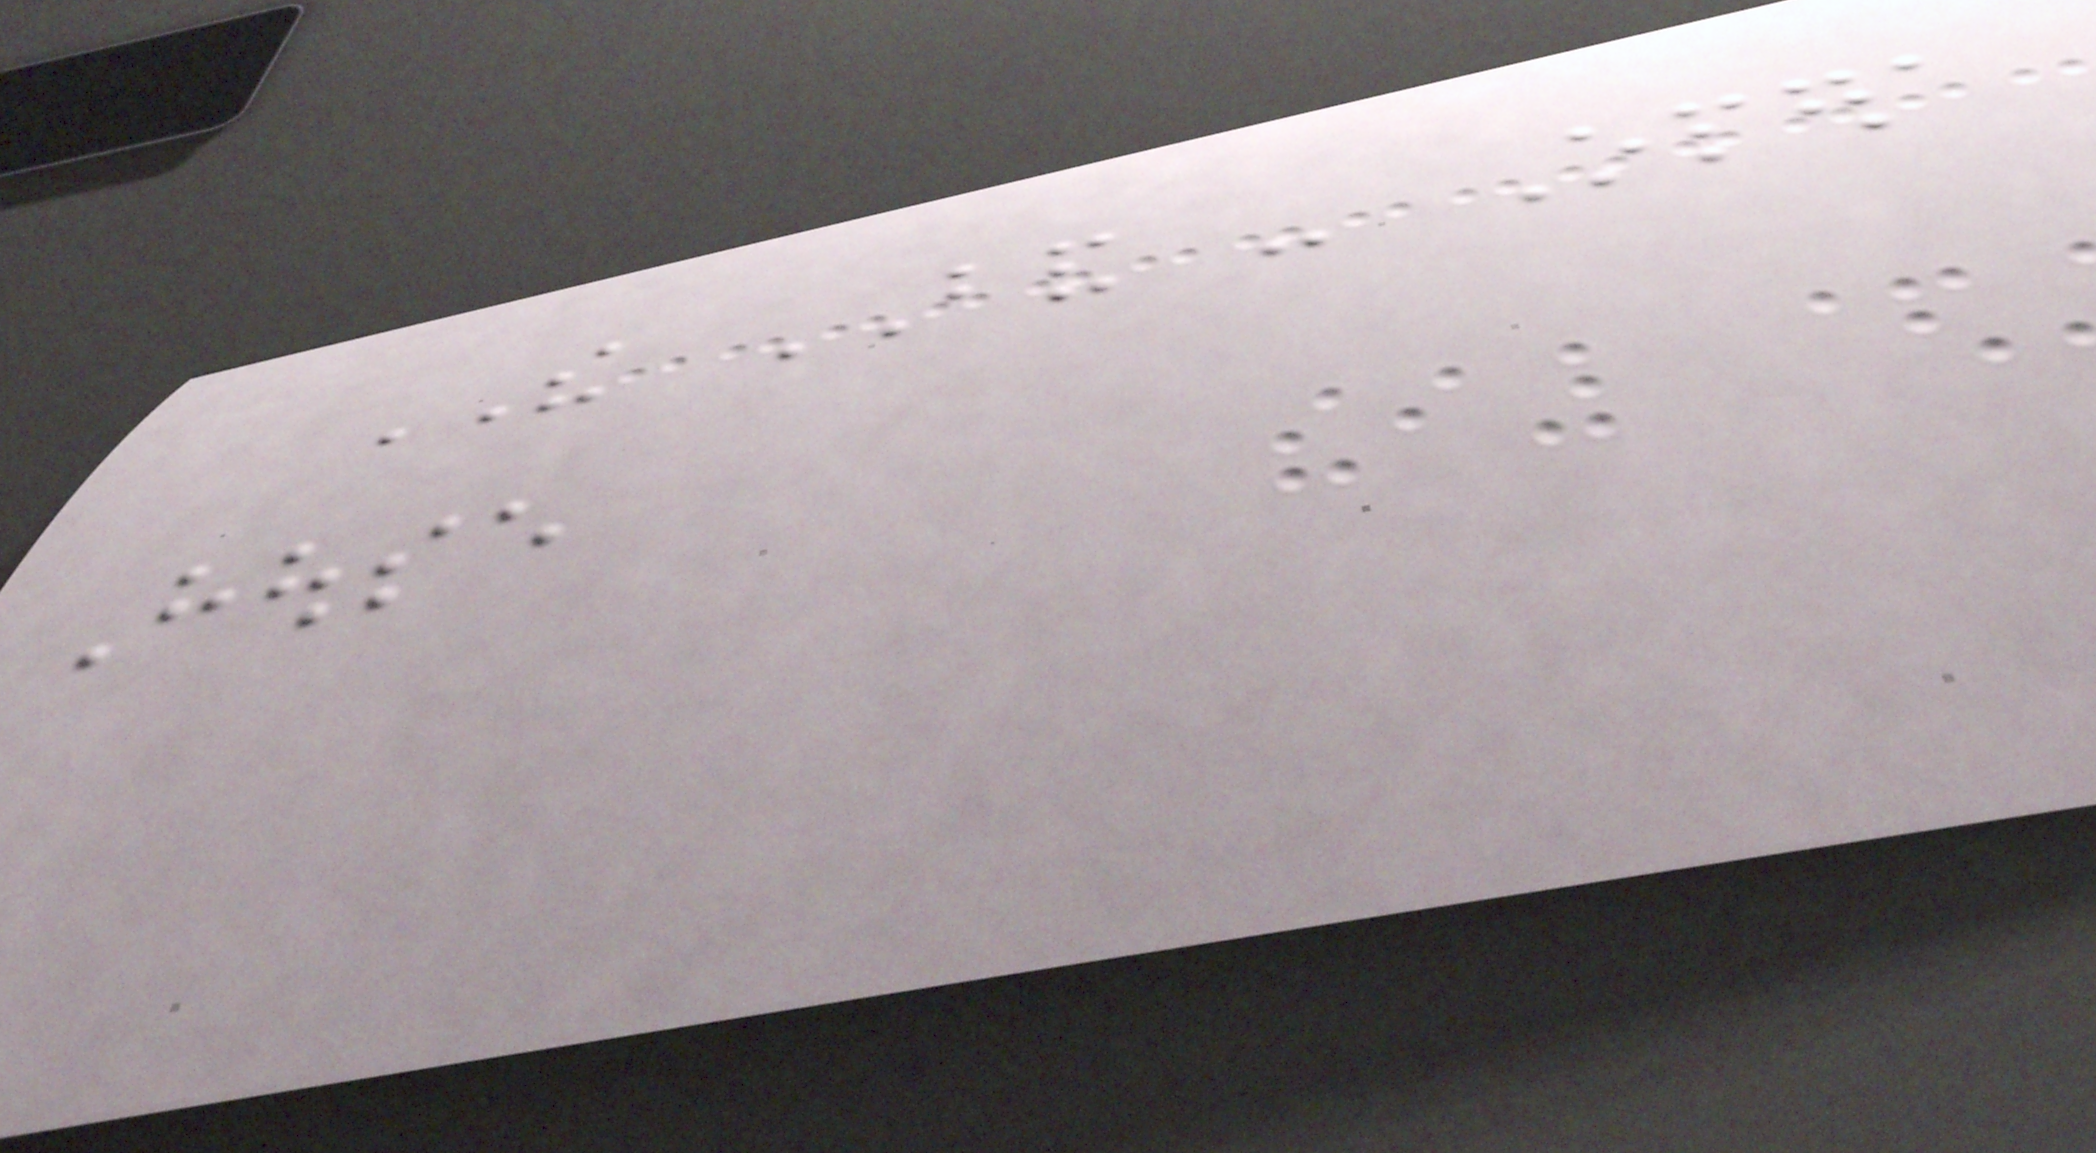THE BAND - Opera
House
